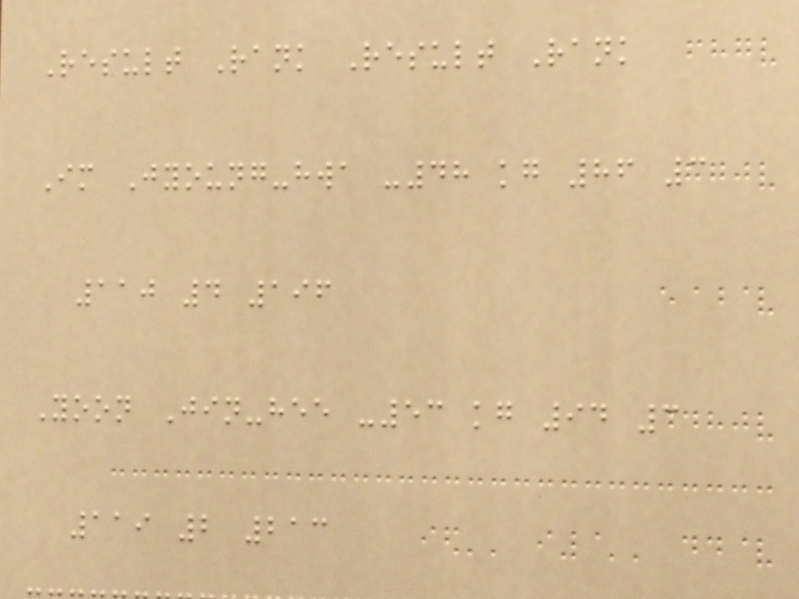Result Rank Result Rank
Im Jyoung-hwa -48 kg 86 3
110 4 196
Yoon Jin-hee -53 kg 94 3
119 2 213
